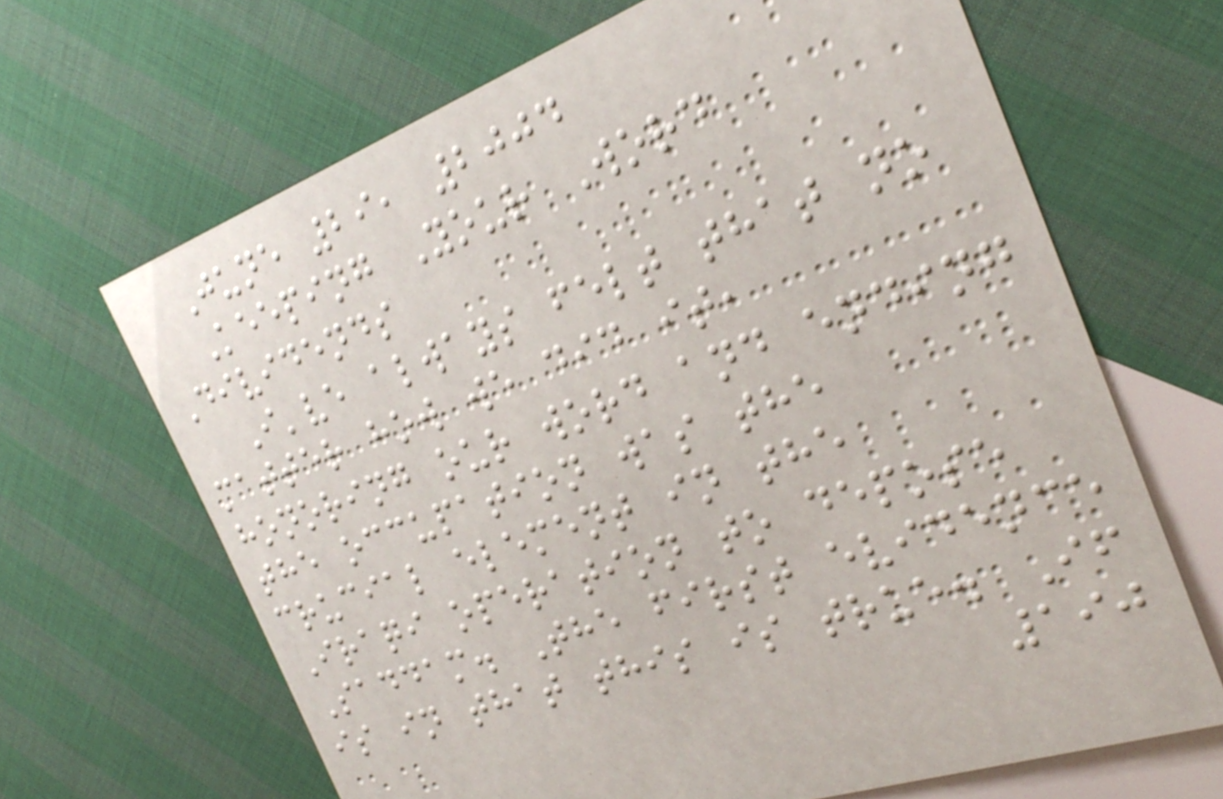June 29, 2004
Keeping Your Word
Dividends
I've always felt that no
matter how we did it,
honoring our word and ending
the occupation was the
crucial element in the
Iraqi operation to depose
Saddam. The first evidence
is in that this is true. If
190
